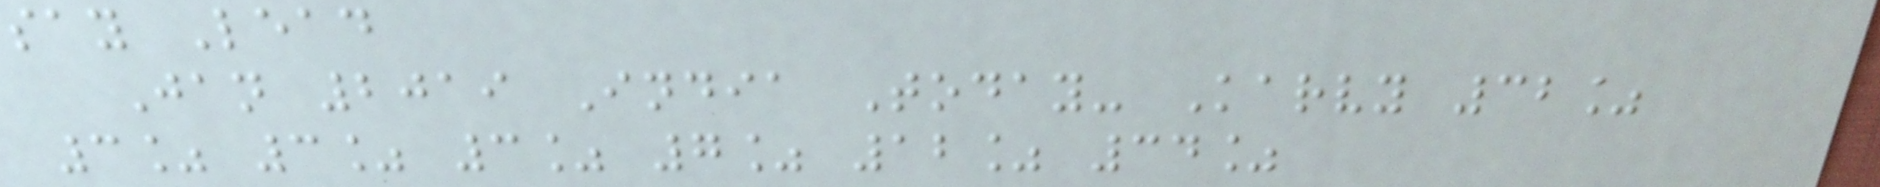say Lead
Jan 2019 India Today- Karvy 32%
3% 3% 3% 7% 12% 34%
